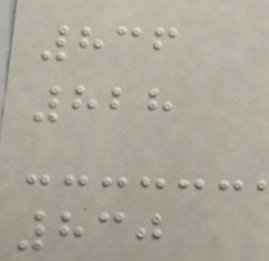836
828
830
